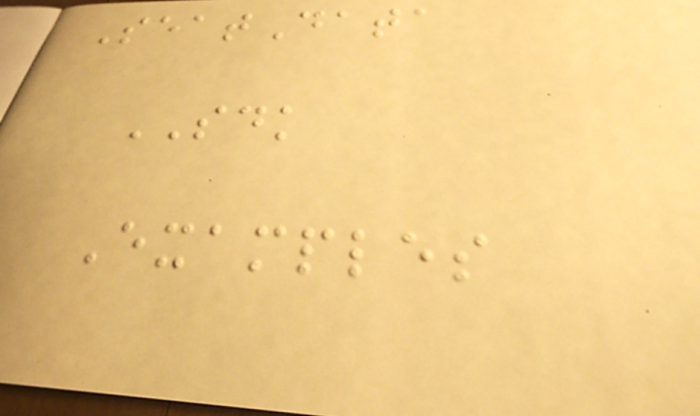SeatData
SDK
Examples
